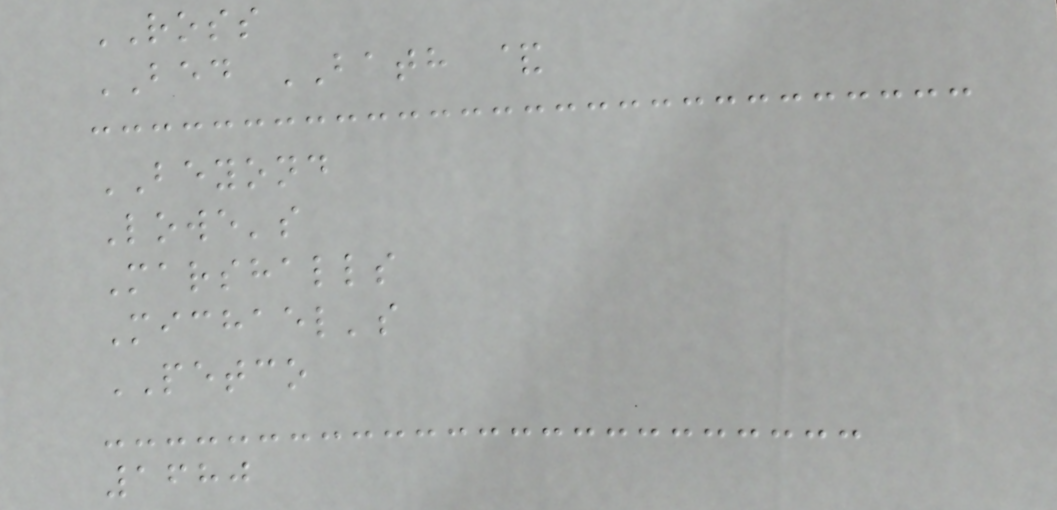ROSS
BED BATH &
BEYOND
Lowe's
Marshalls
Michael's
PETCO
1680
